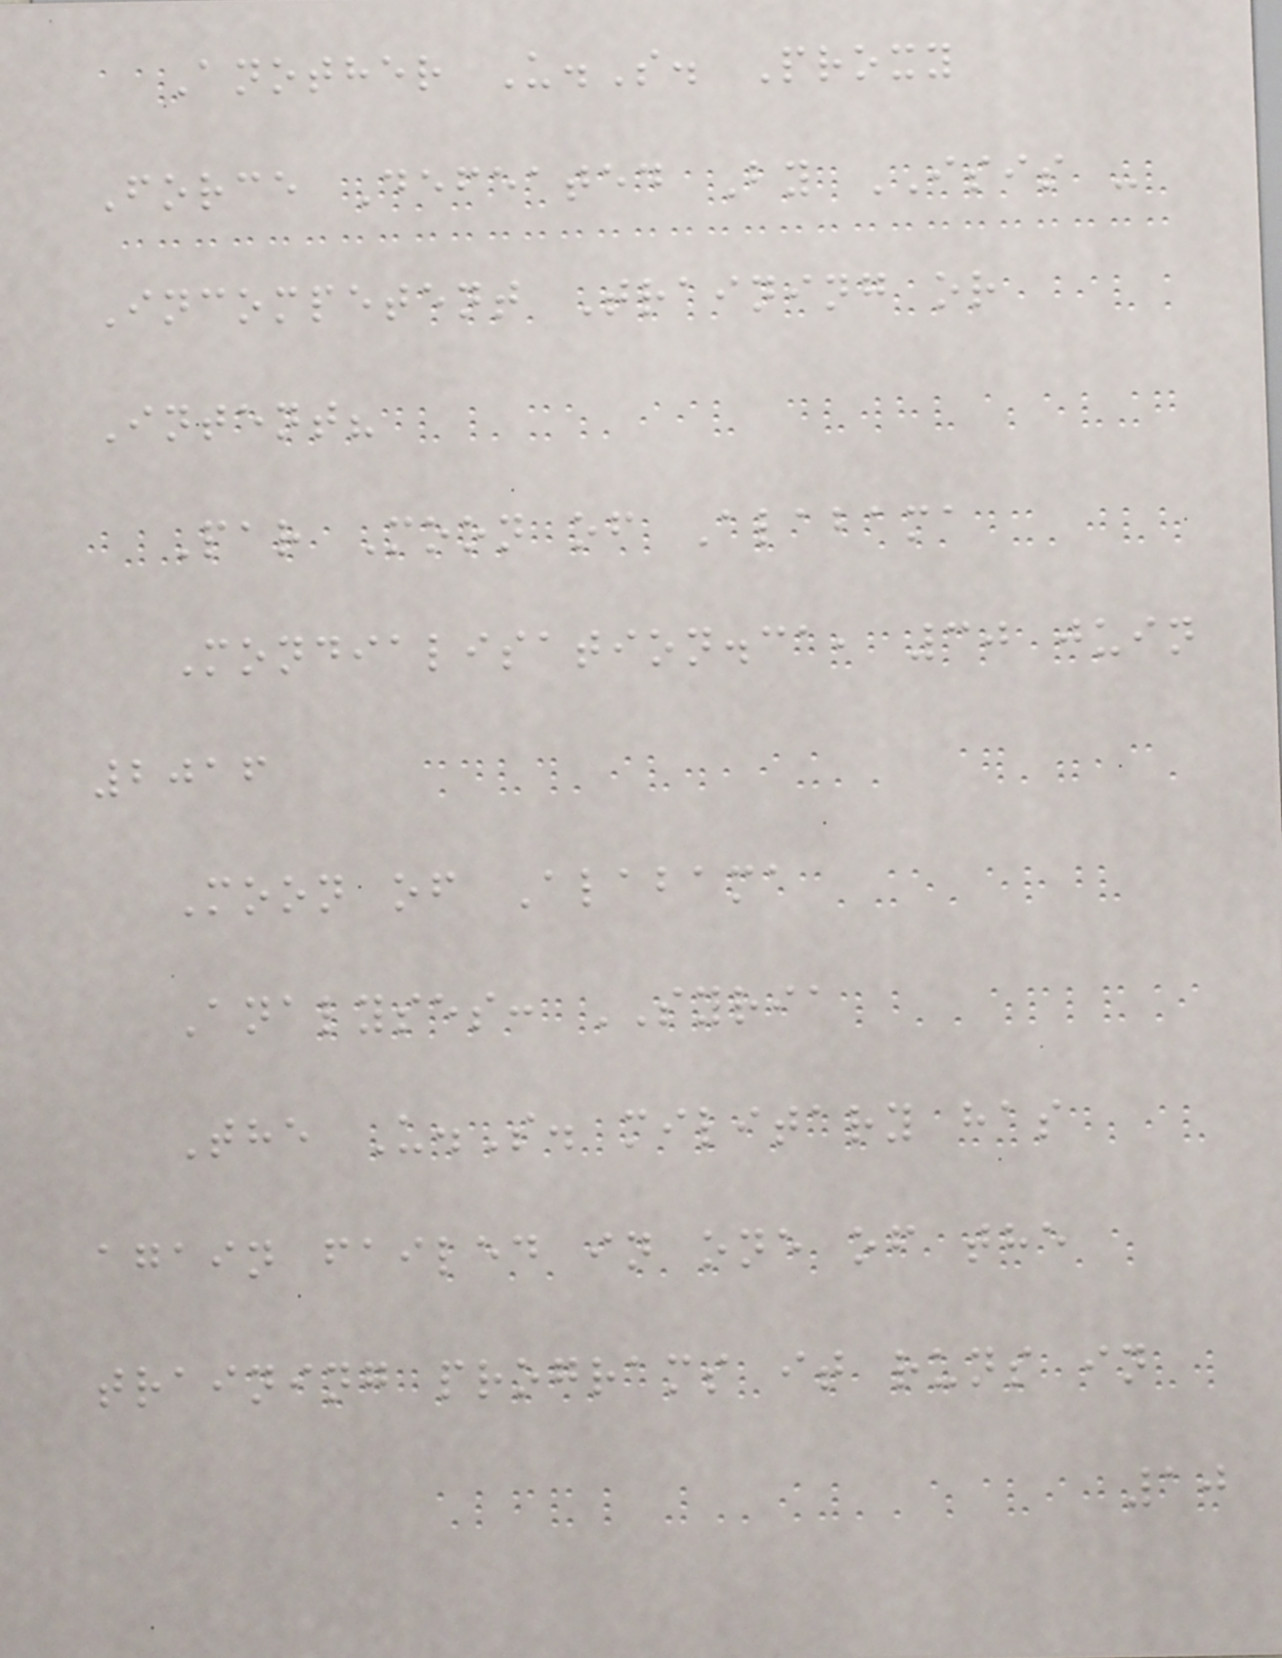Another U.S. Proxy
Force Defeated By ISIS -
Incompetent Training or
Intent?
Par Moon of Alabama
Mondialisation.ca, 30 juin
2016
Moon of Alabama
Analyses: SYRIA
The U.S. military has
again failed in one of the
training programs it runs in
10
